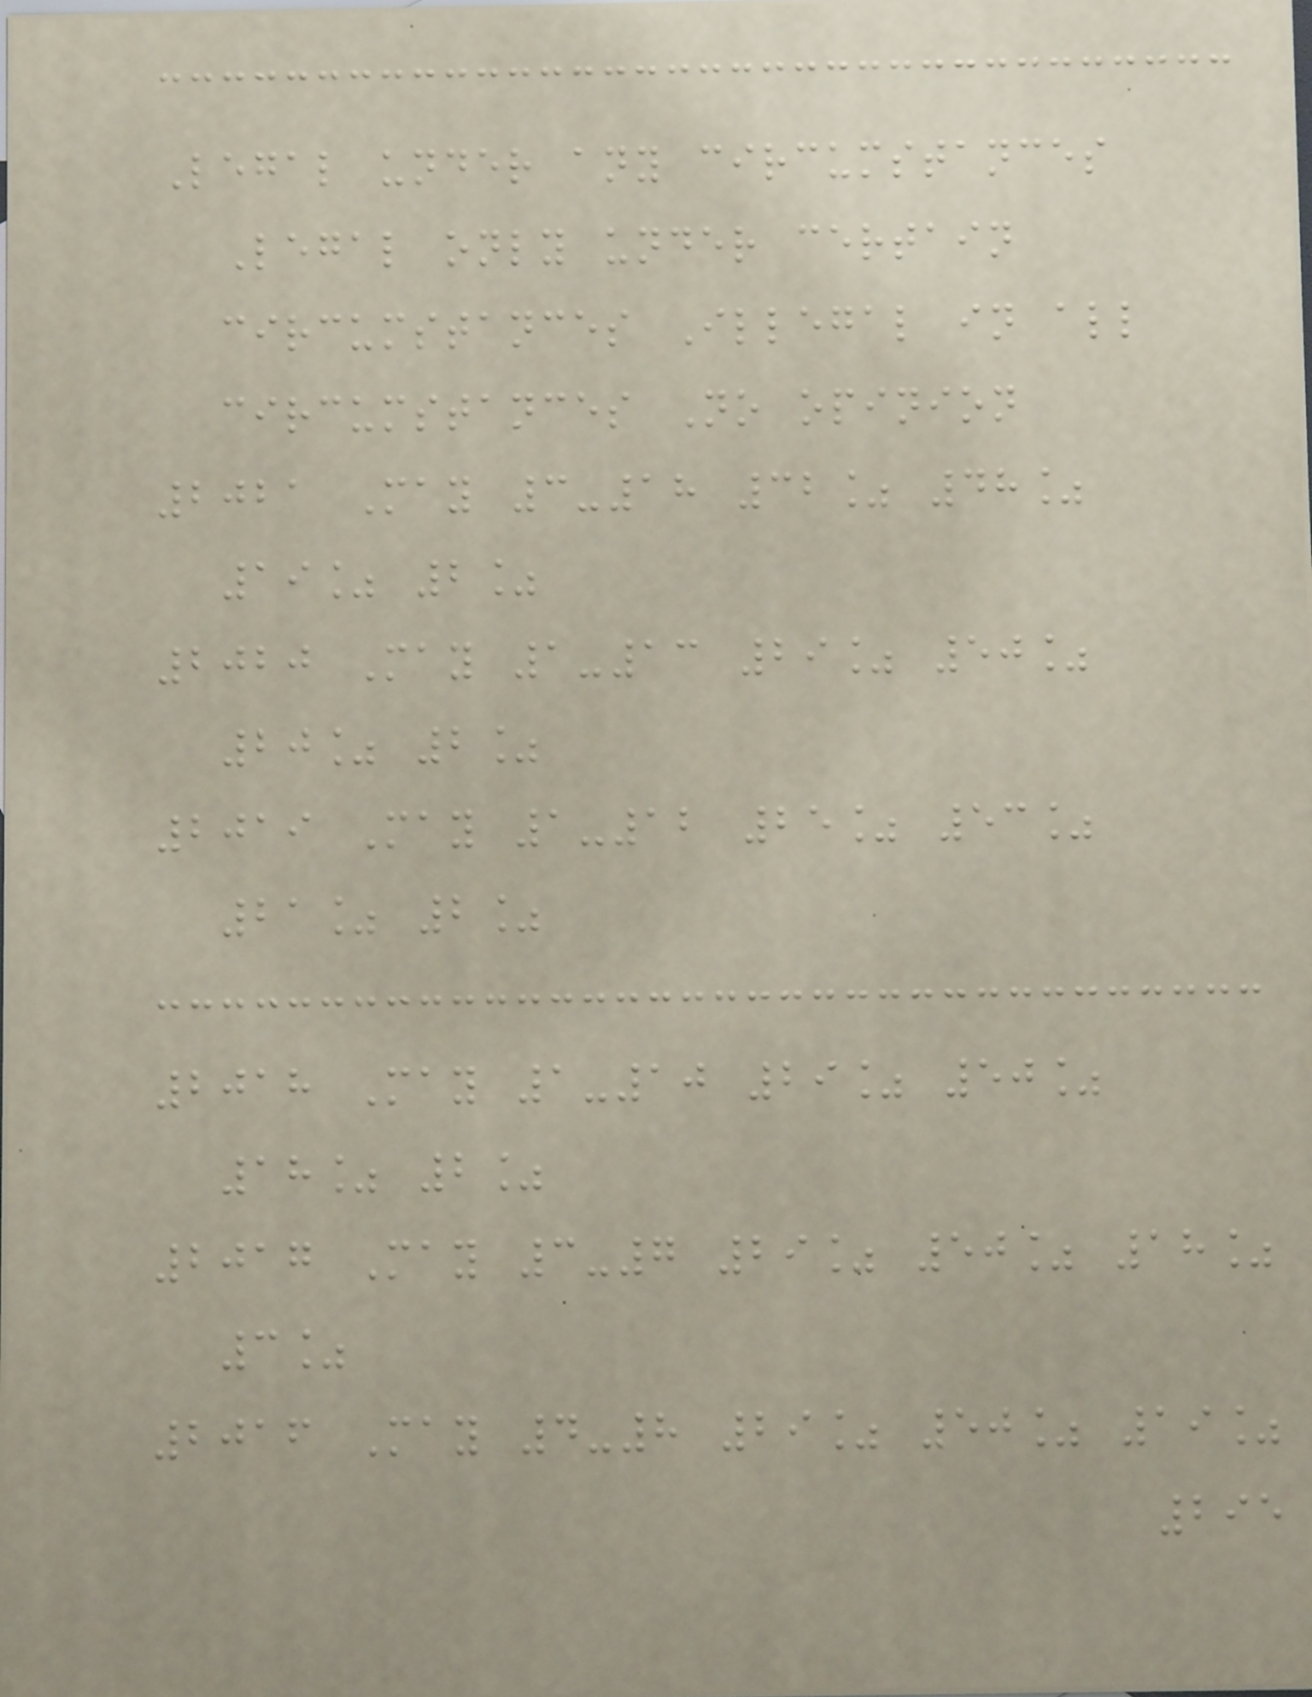Legal under any circumstances
Legal only under certain
circumstances Illegal in all
circumstances No opinion
2021 May 3-18 32% 48%
19% 2%
2020 May 1-13 29% 50%
20% 2%
2019 May 1-12 25% 53%
21% 2%
2018 May 1-10 29% 50%
18% 2%
2017 May 3-7 29% 50% 18%
3%
2016 May 4-8 29% 50% 19%
295
